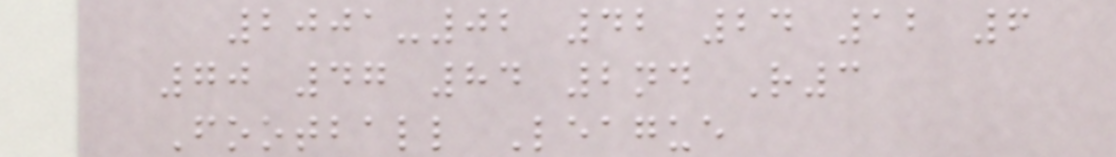2001-02 42 24 12 6
70 47 84 2nd R3
Football League
